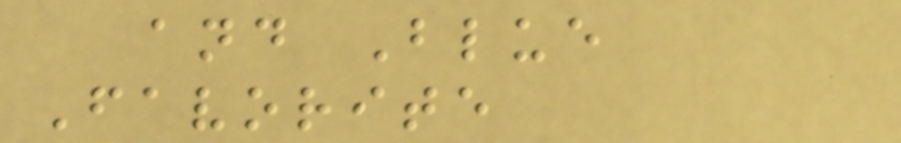and Blue
Favorite
